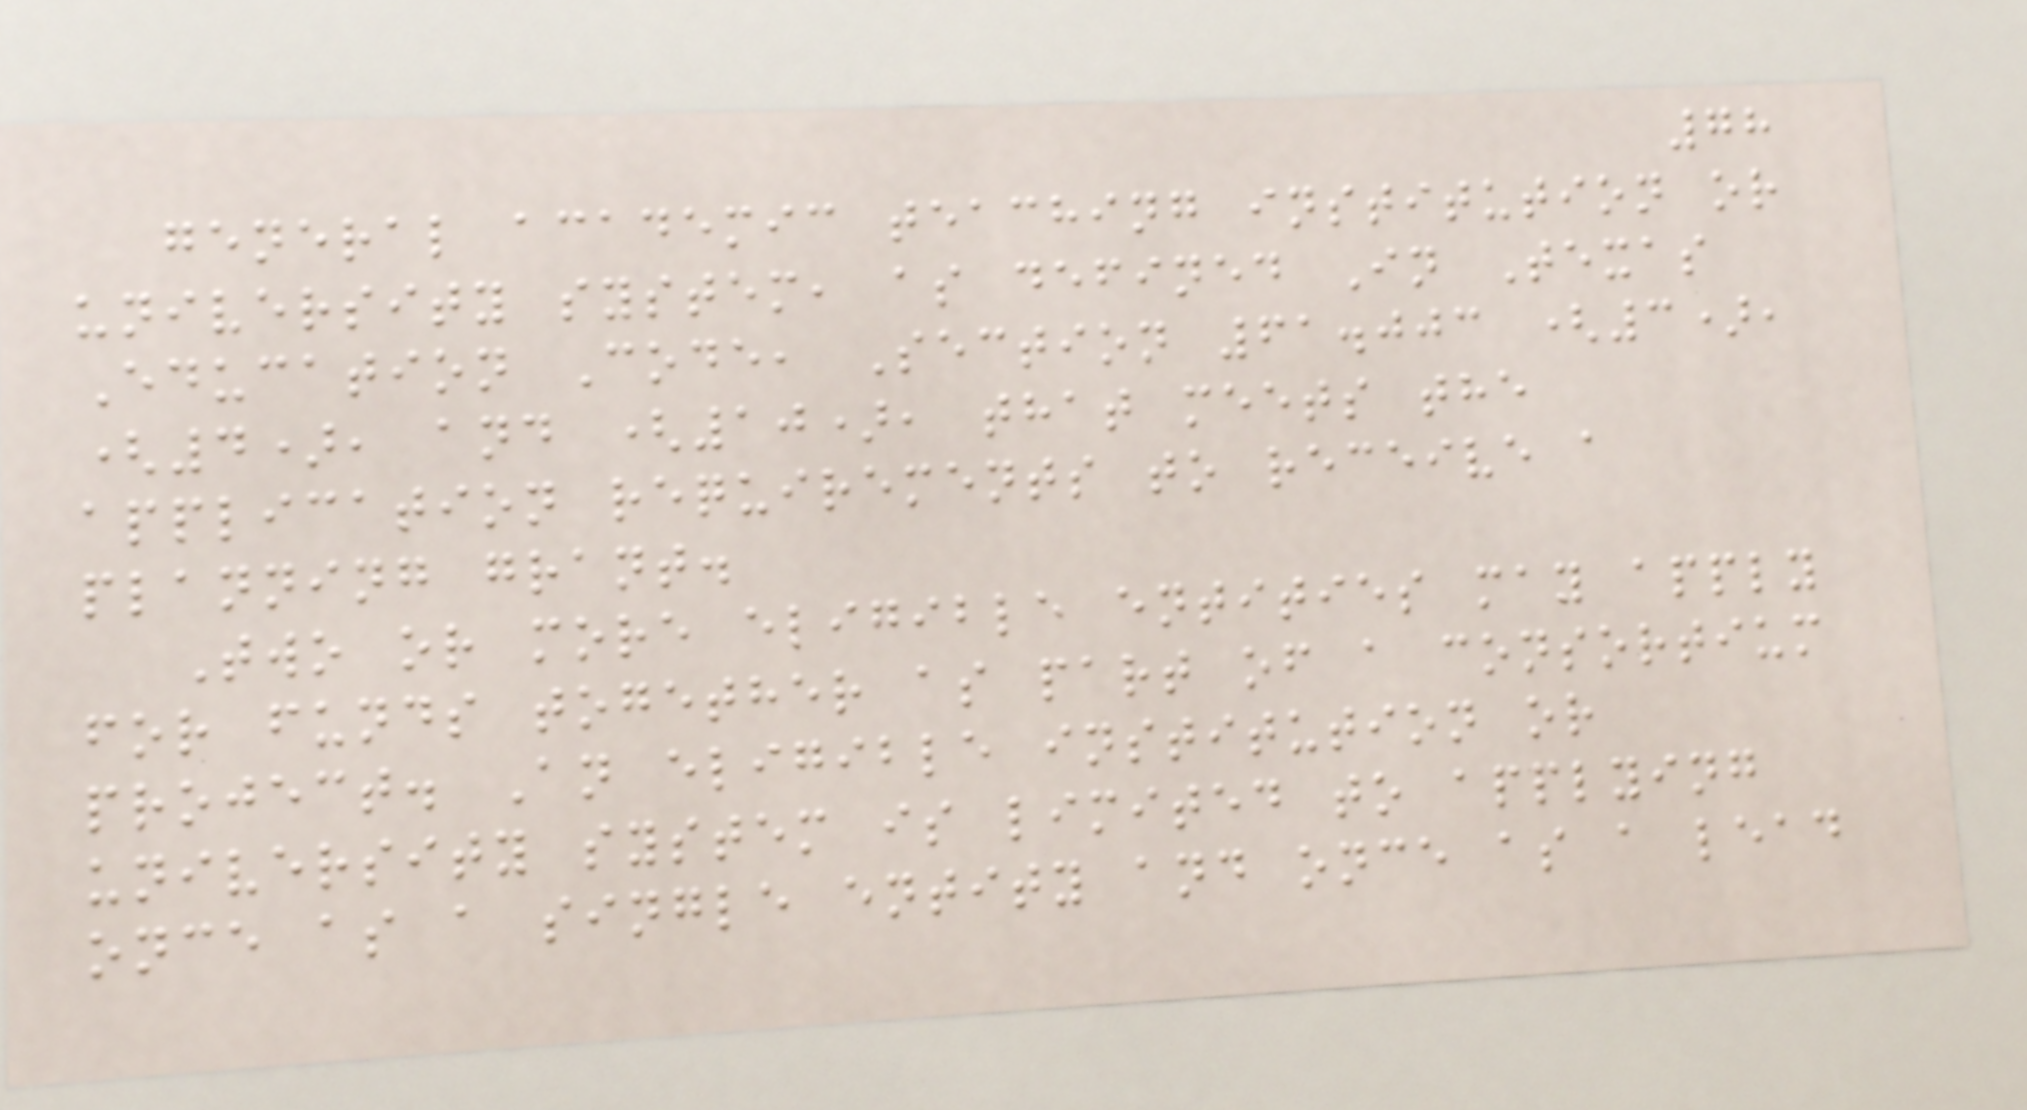78
general academic teaching institution or
university system, as defined In Texas
Education Code, Section 61.003 (3),
(4), and (10), that meets the
application requirements to receive a
planning grant.
Two or more eligible entities may apply
for funds together as part of a consortium
project. An eligible institution or
university system is limited to applying
once as a single entity and once as a lead
